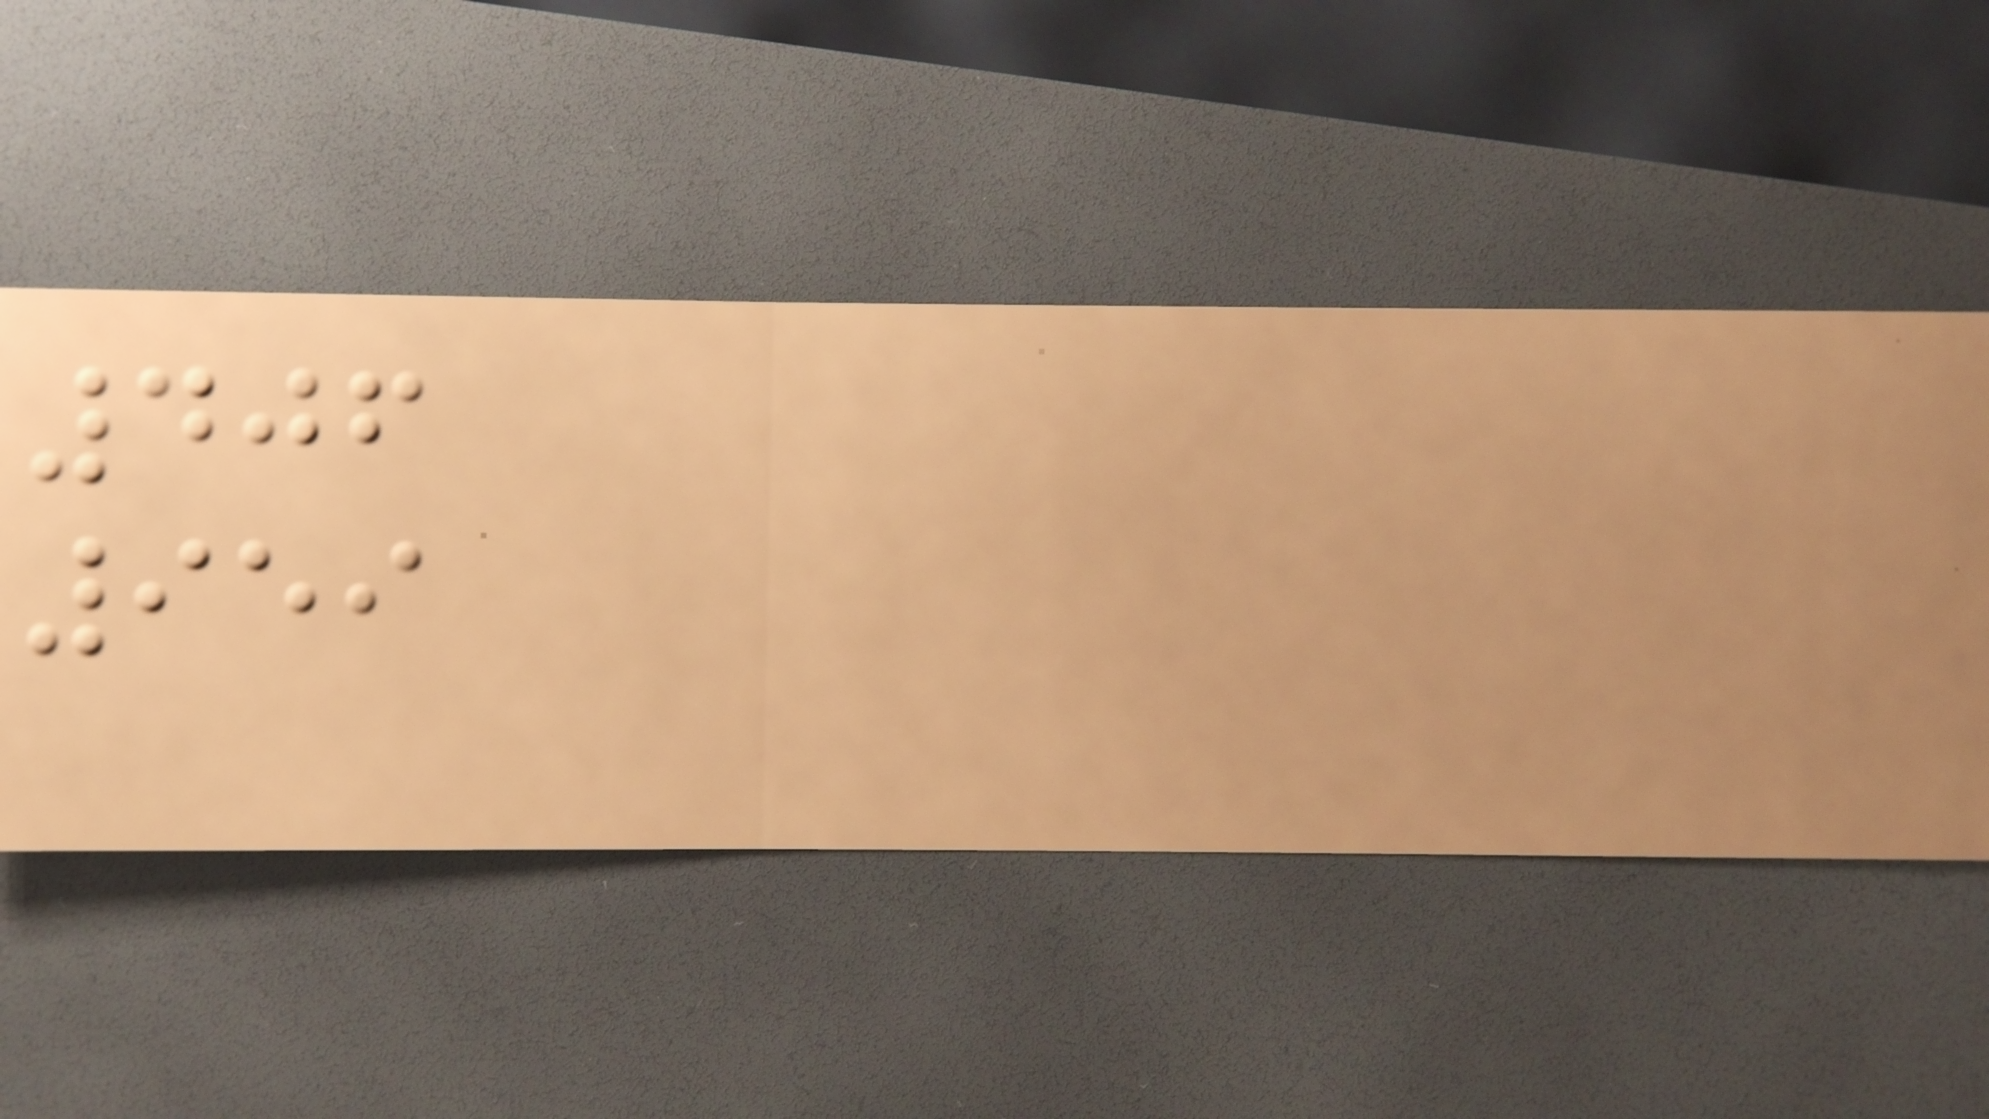406
959
